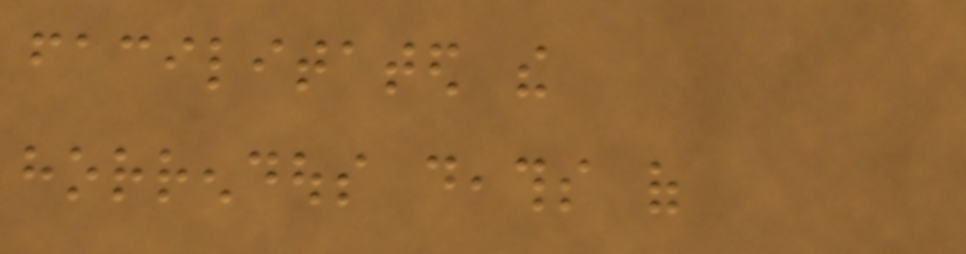facilitated the
horrendous deaths of
